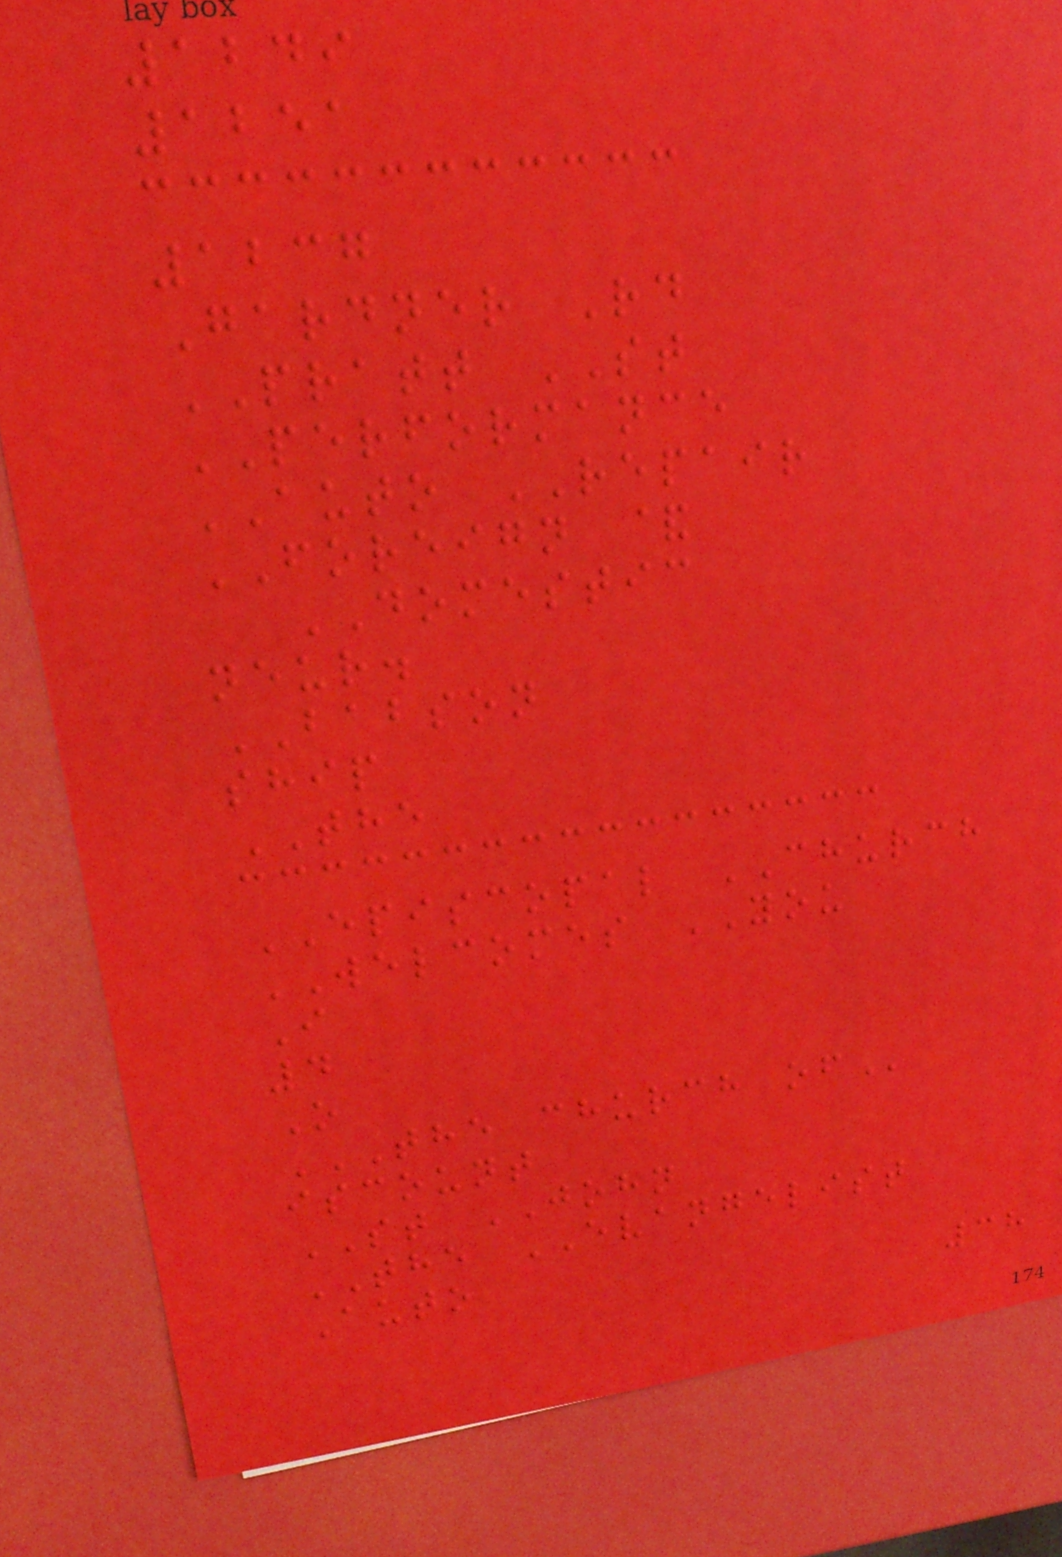1249
1251
1237
Gardner Rd
PRATT ST
PERFORMANCE
AUTO REPAIR
FOREIGN &
DOMESTIC
neur.
BABSON
ship
THE
EPISCOPAL CHURCH
WELCOMES YOU
I
4
O
THE CHURCH OF
iscount
ST JOHN
THE EVANGELIST
Auto
38
